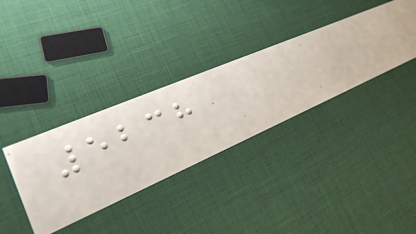5238
